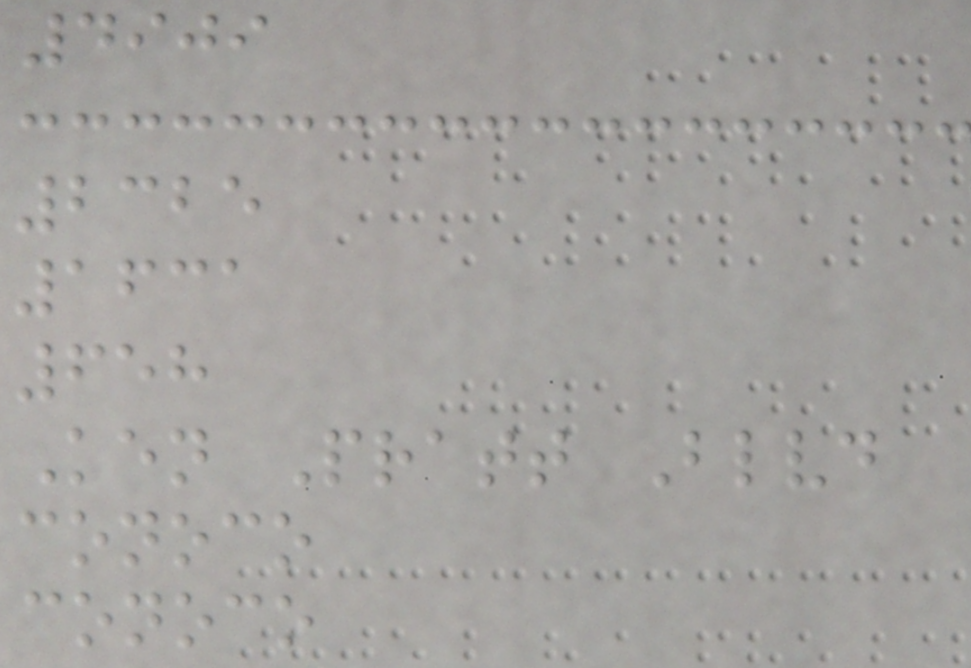4909
2325
1631
658
Ken Pratt Blvd
conoco
conoco
